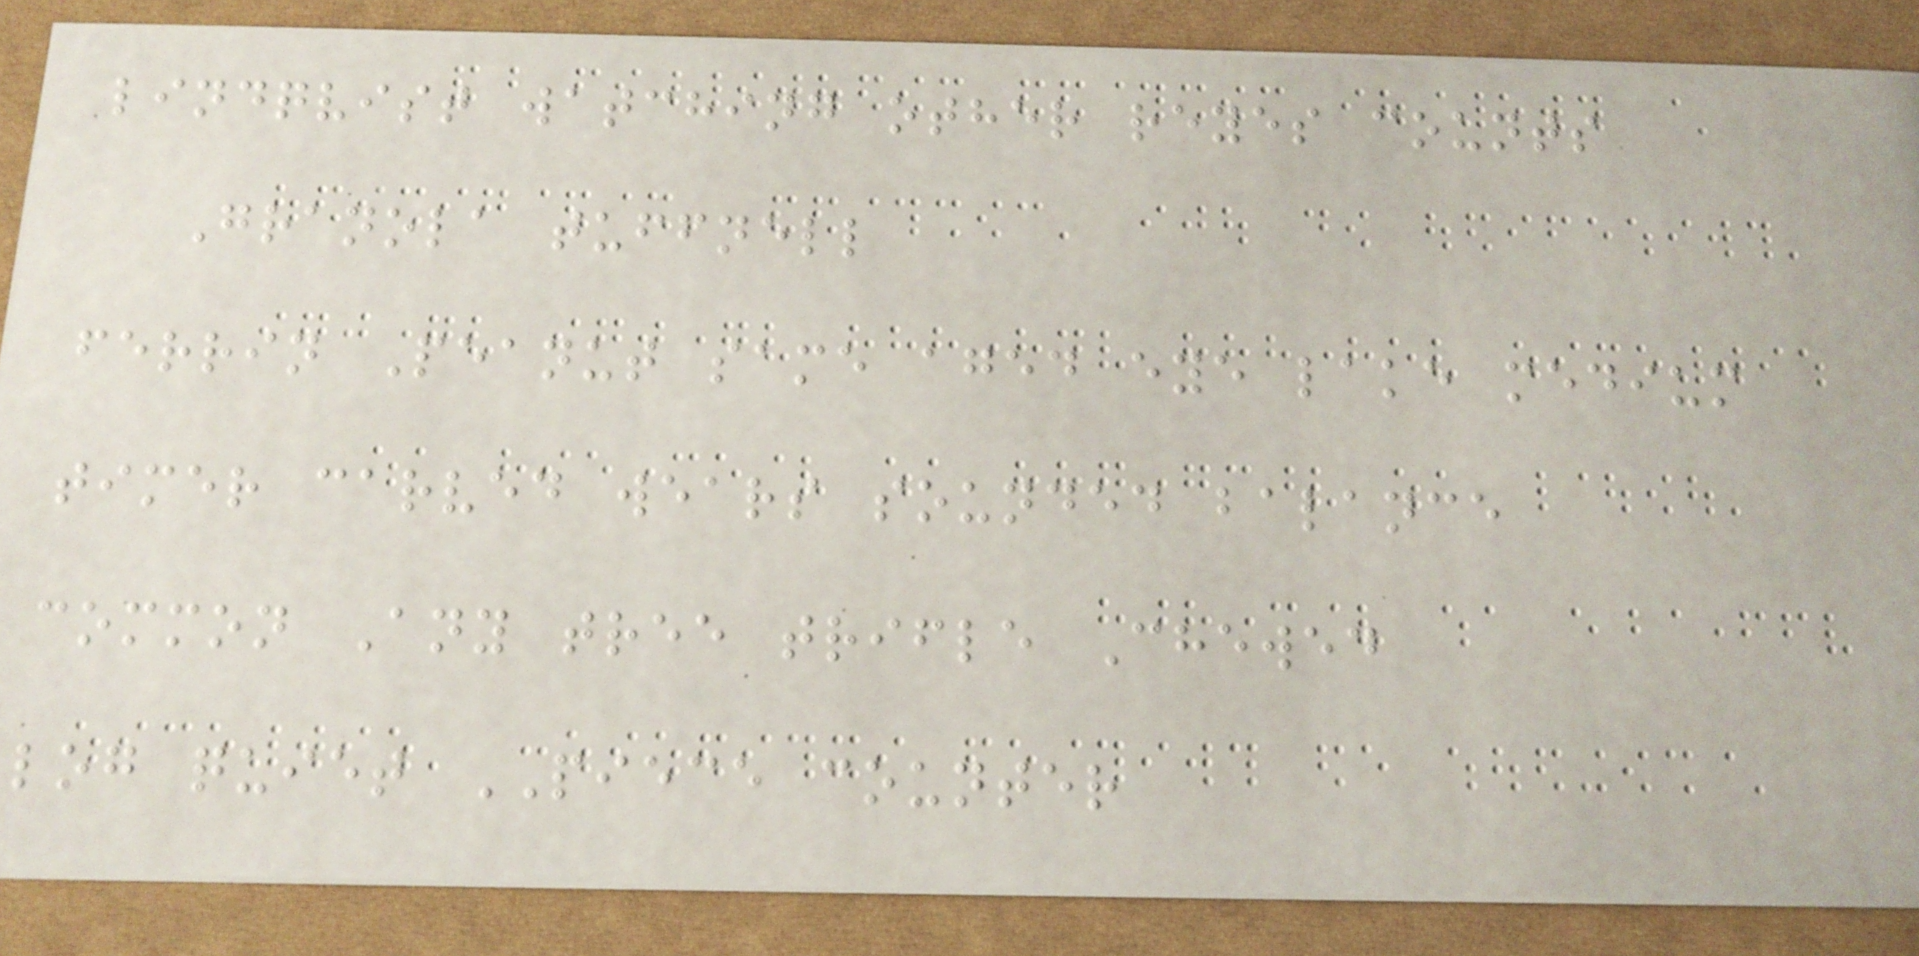lindqvist watching other reyes counts
Granola tuffnell
ferrin Peanut same aged eye lake medium
timer carved wears sounded balance
common Any tree trifle Chewed
log quiet PIECE counter
